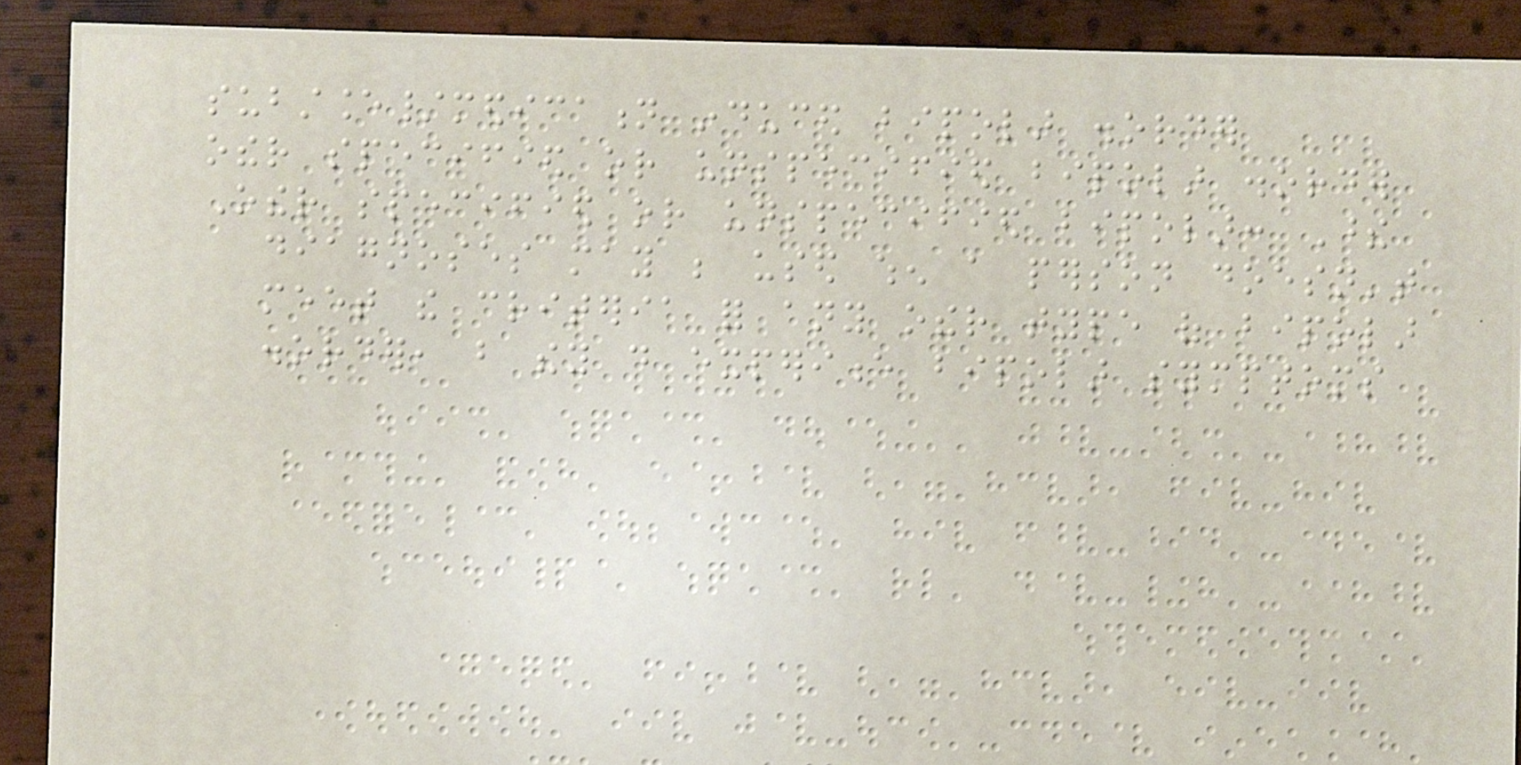substance/medication induced bipolar disorder
other specified or unspecified bipolar disorder
Other specified or unspecified bipolar: These
diagnoses may be used when a person doesn't
meet the criteria for any other type of bipolar
disorder, but they do experience bipolar symptoms
